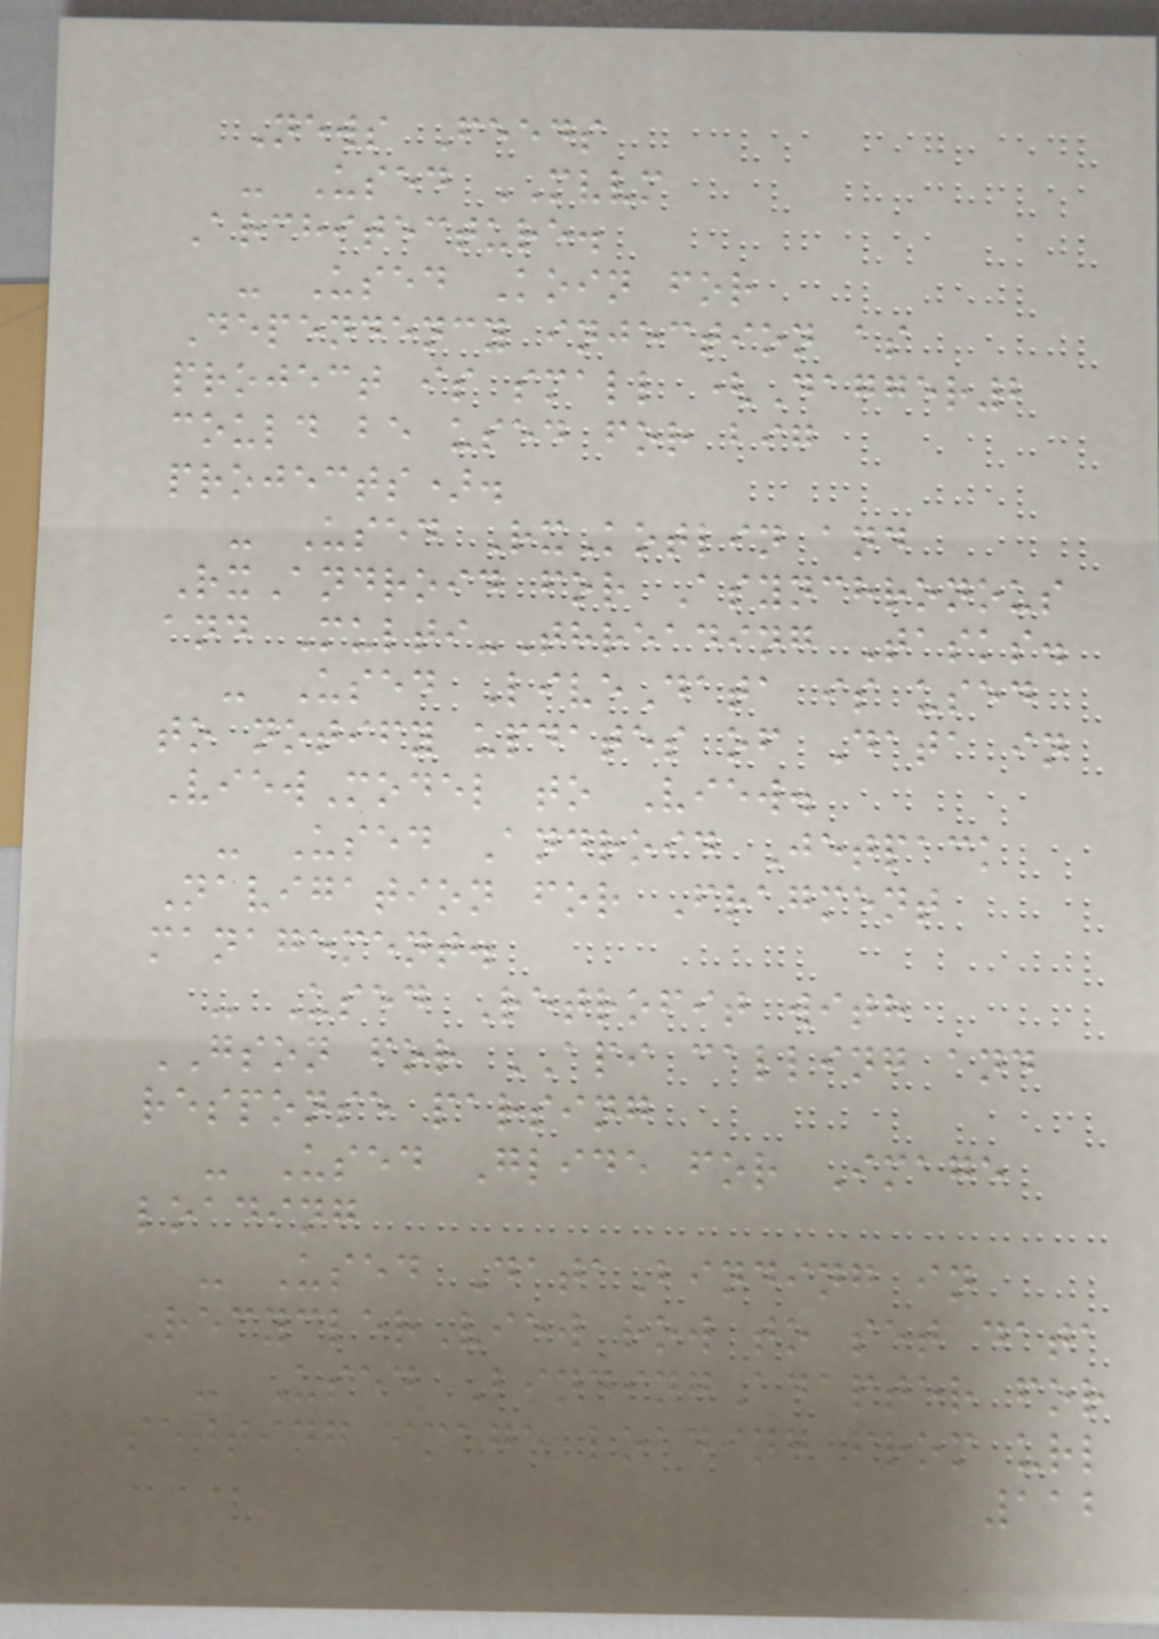News Feeds
- Used MVVM
Architecture.
- Used Koin for
Dependency injection as
project is small (Dagger2
could be used for big
projects).
- Used RxKotlin and
RxAndroid for Asynchronous
and Multi-Threading Tasks.
- Used LiveData is used
to notify updates of Data in
ViewModel to View.
- Used Android Jetpack
Navigation for Fragment
management.
- Used Retrofit with
GSON for API calling and
response parsing
- Used Glide for Image
loading
- Used DataBinding in
RecyclerView row to set data
- Used BindingAdapter for
setting image loading from url
112
